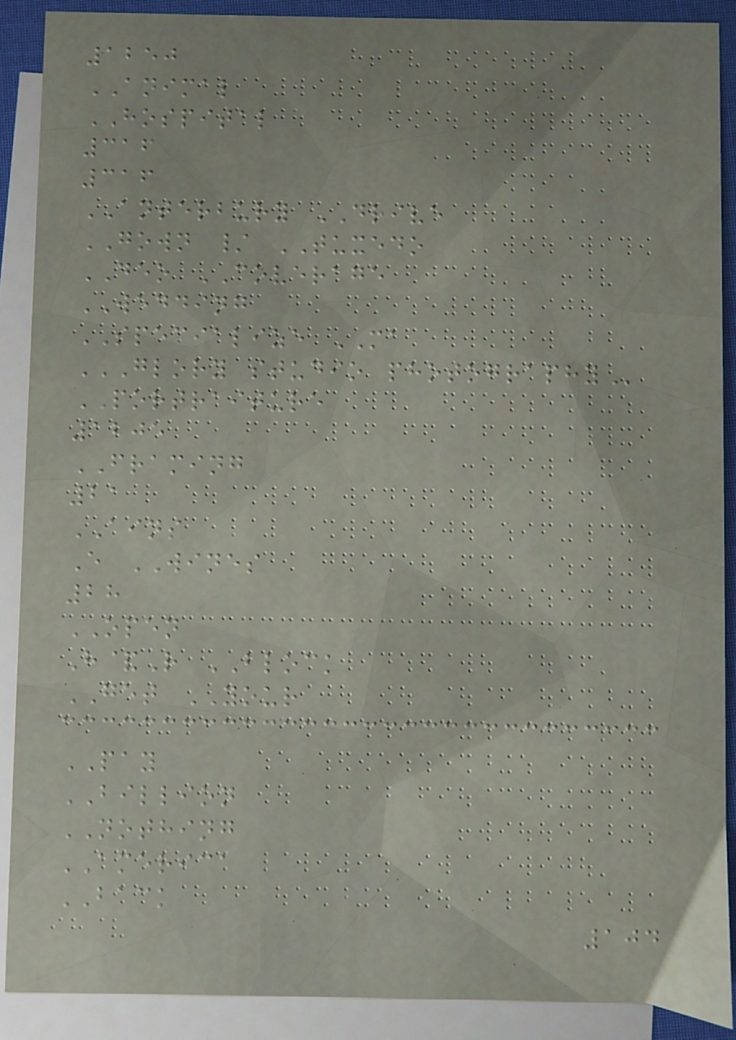1250
ANIMAL
HOSPITAL
316
316
ANTERBURY DRIVE
GOWN / TUXEDO
DEO COVERAGE
WEDDING
SPECIALIZE MA
GLORY STUDIO PHOTOGRAPHY
PORTRAITURE
1205
FRAMING
21
AINS
E WINES
28
OPEN
H&R BLOCK
GET YOUR
PAY
BILLION
NOTHING
AMERICA
BACK
104
